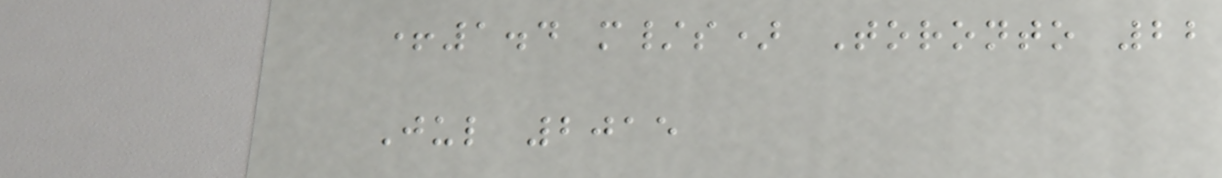+1.4 m/s) Toronto 22
Jul 2015
